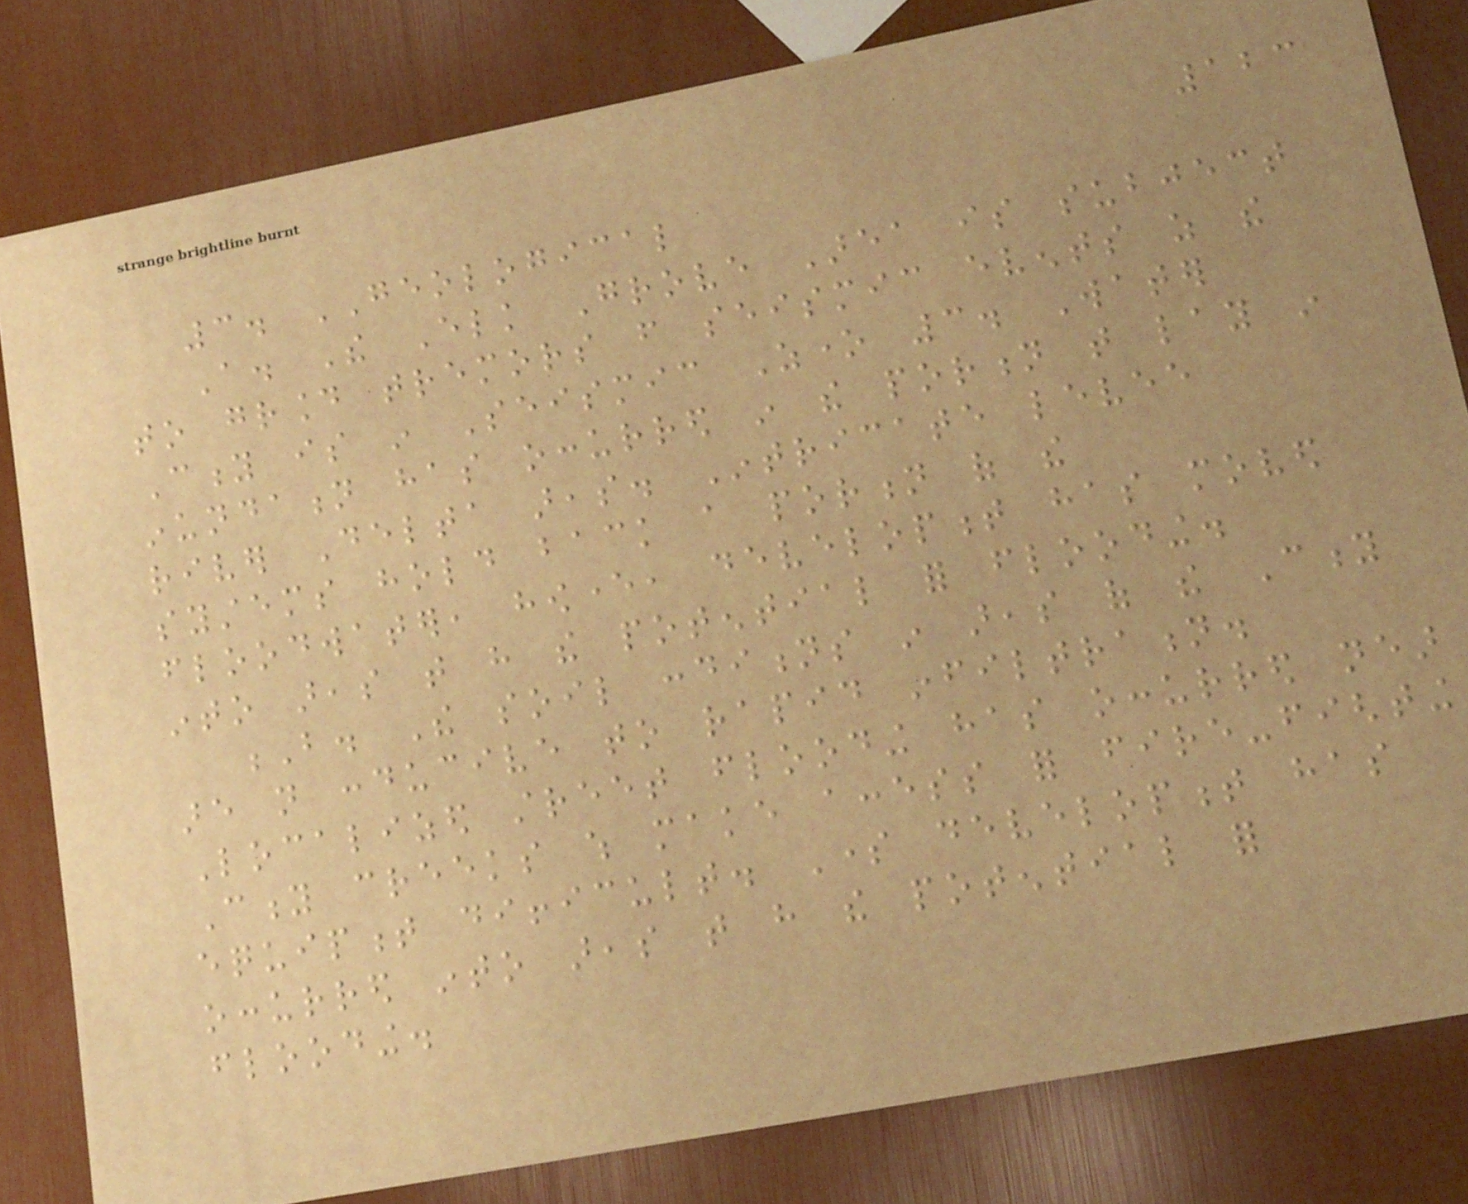123
3. GEOLOGICAL
A. The Elk Grove Area is subject
to ground tremors from seismic events as the
City is in Seismic Zone 3. Water
inundation has occurred in the portion that lay in
river Delta areas. Intricate levee
systems hold back a portion of the
floodwater, however, development has moved
into areas that have the potential for flooding.
B. The soil conditions in areas of the City
are not conducive to rapid infiltration.
Localized street flooding has occurred near
City creeks which make access for fire-fighting
equipment difficult. Some development has
occurred into areas that have the potential for
flooding.
